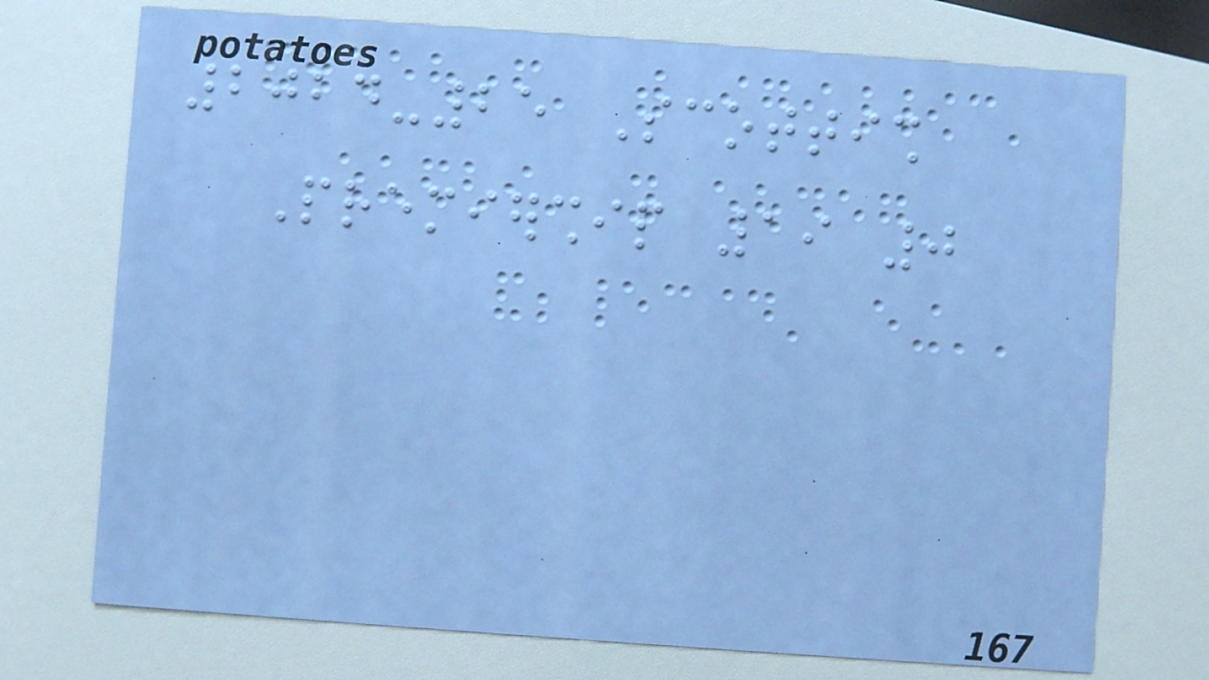2024-25 Scottish
Premiership 19 0
